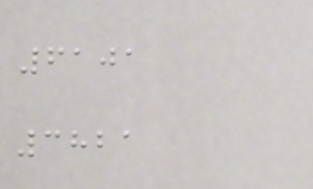6101
3821
